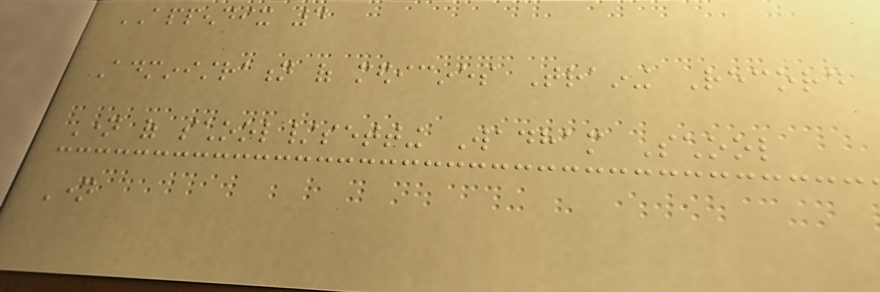APPENDIX 4
Administration of medicines Training Record
Name of school/setting Wadham School
Name
